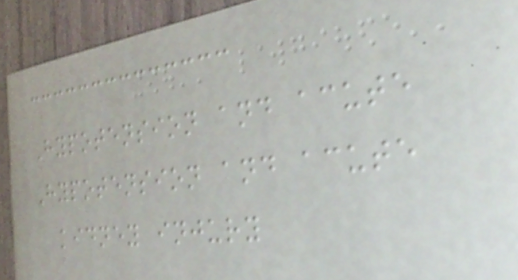Hypotension and acute
Hypotension and acute
kidney injury
